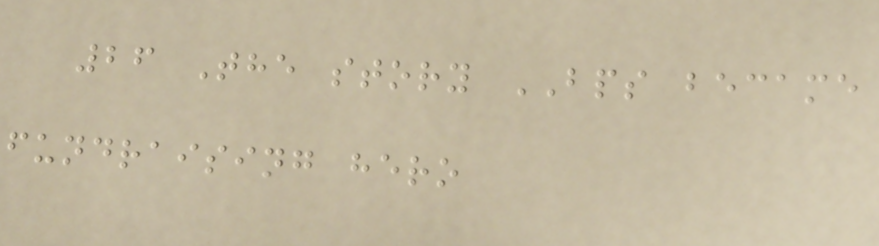26 The story BPS became
fundraising hero
